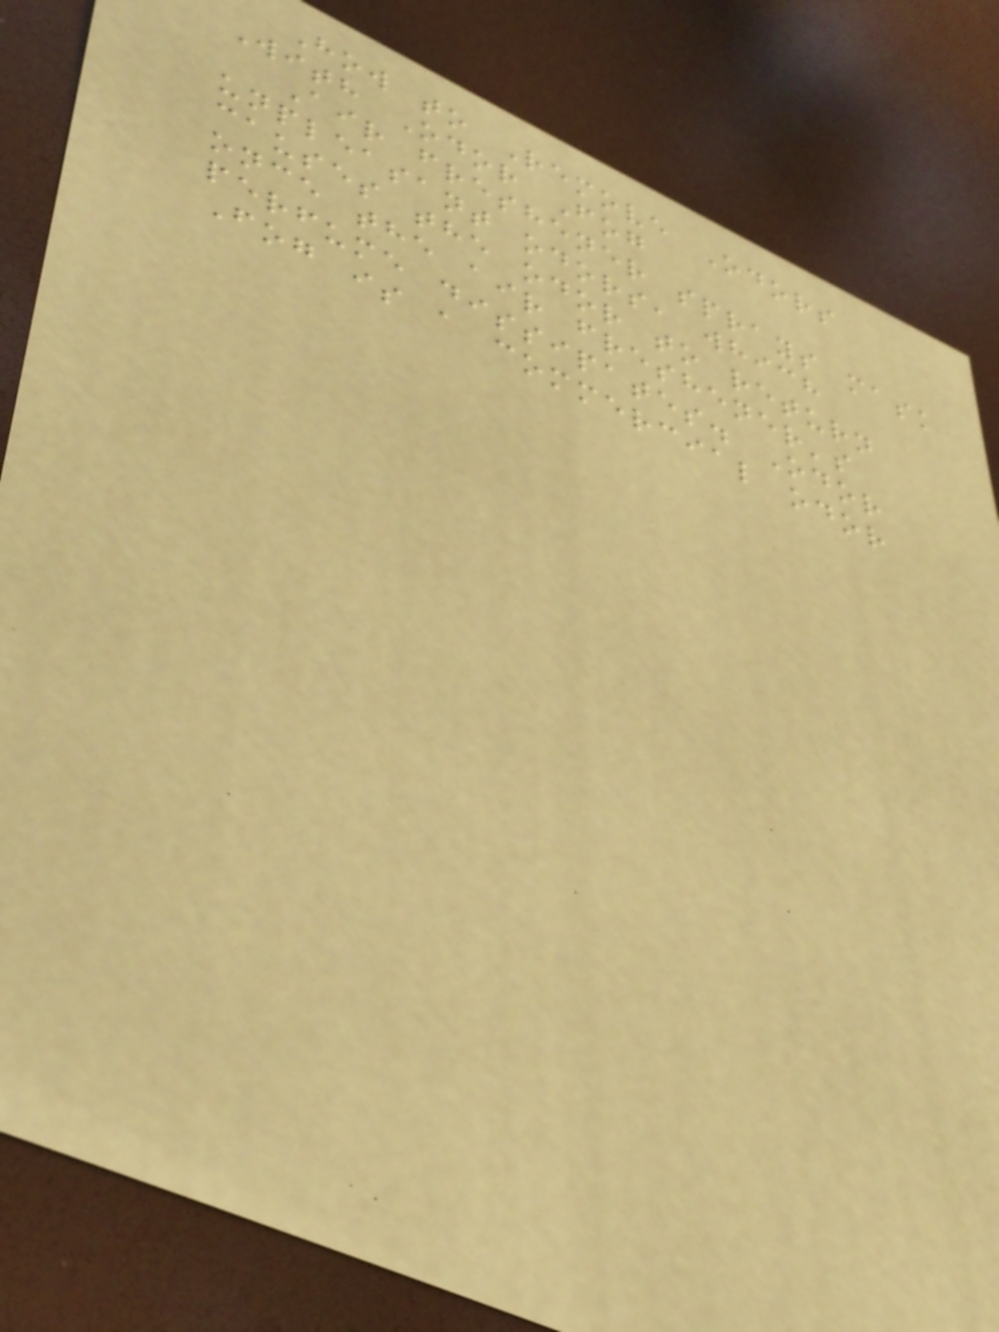How to Remove Odors
With Odor Fog
Air freshener sprays mask
unpleasant odors, which
causes the odor to return
once the air freshener's
perfume dissipates. Odor
Fog is a commercial odor
